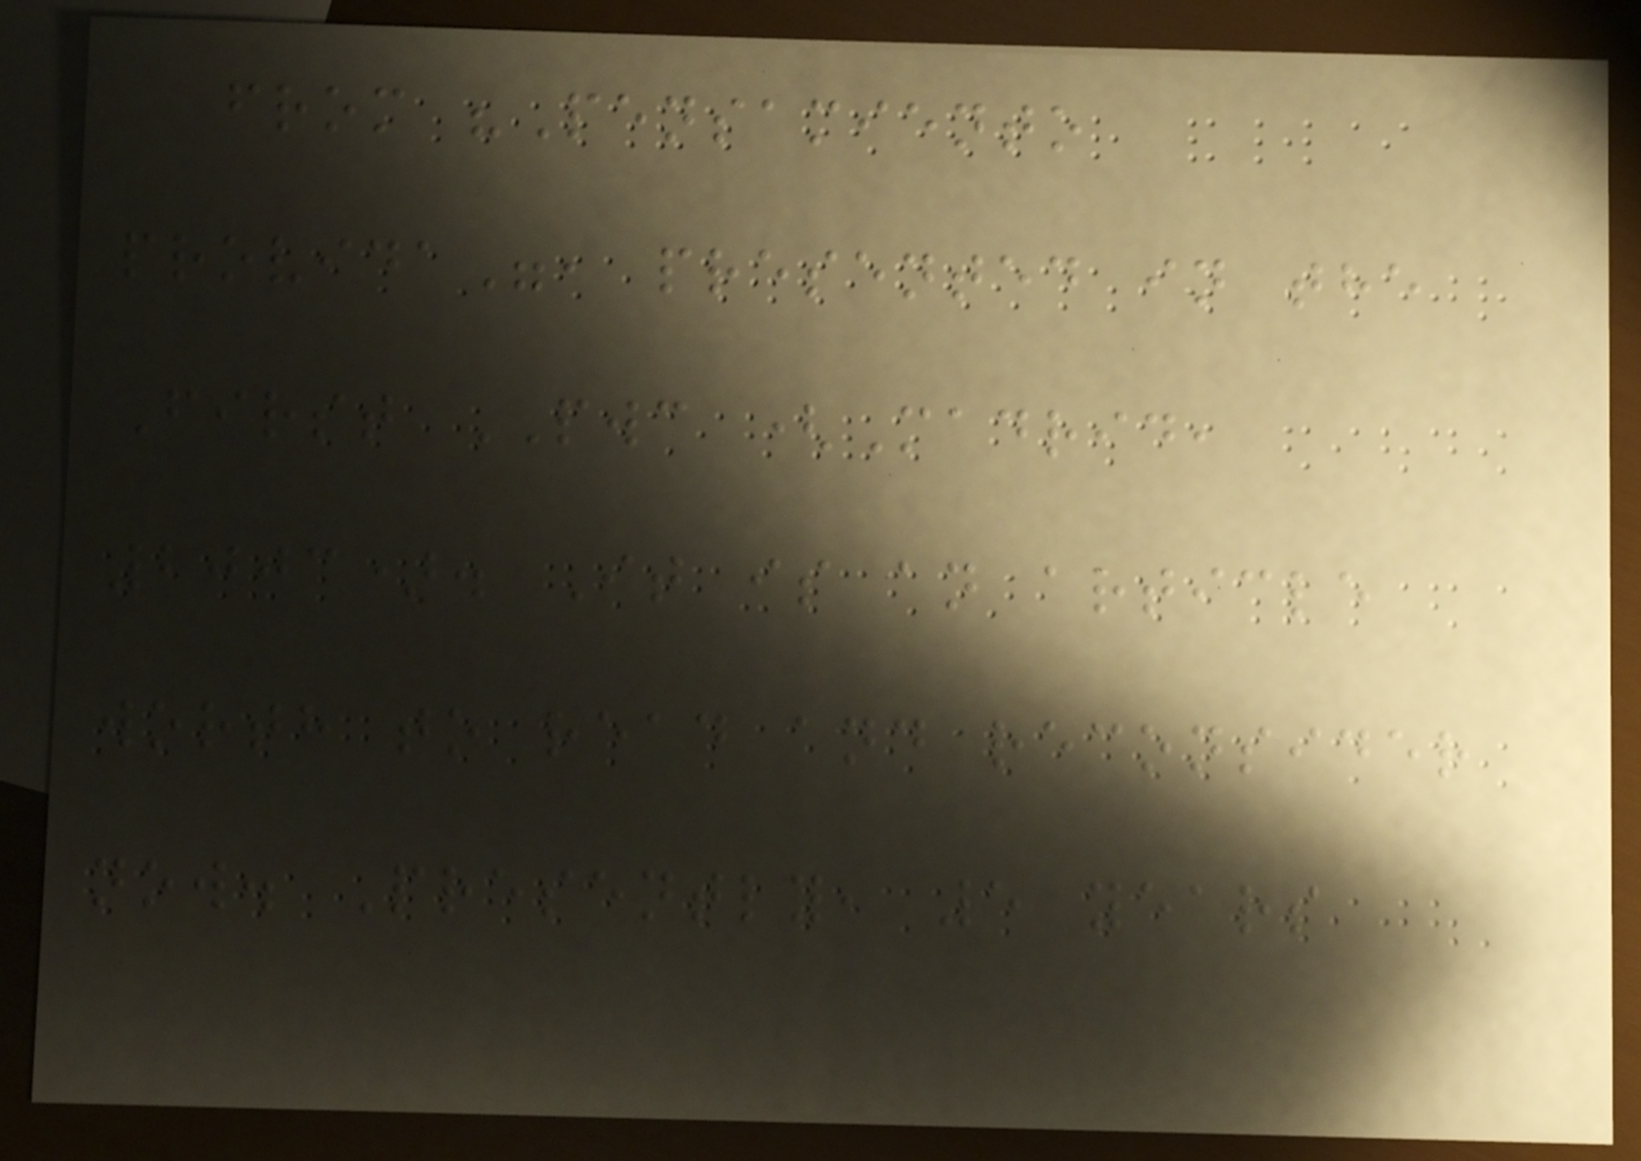from "Pensamiento
provida", presented in the
First PWC (Madrid,
2003). It is an article
worth to read and reconsider
now. Presently, 5 years
